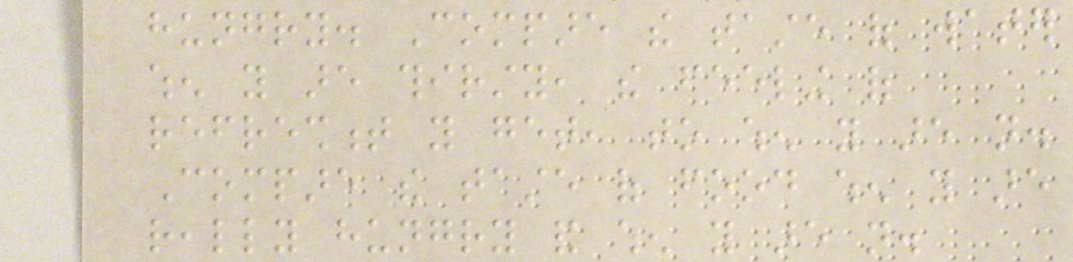hungry. Compare the taste of water
when you are thirsty, the feeling of
refreshment you get, to when you are not.
Compare the taste of food when you are
really hungry and when you are not.
